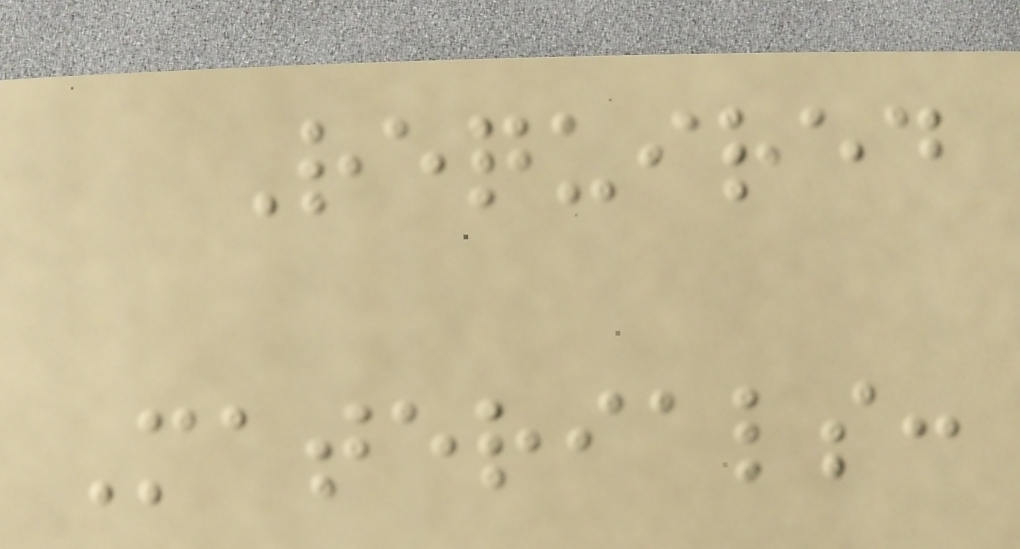Required
Materials:
